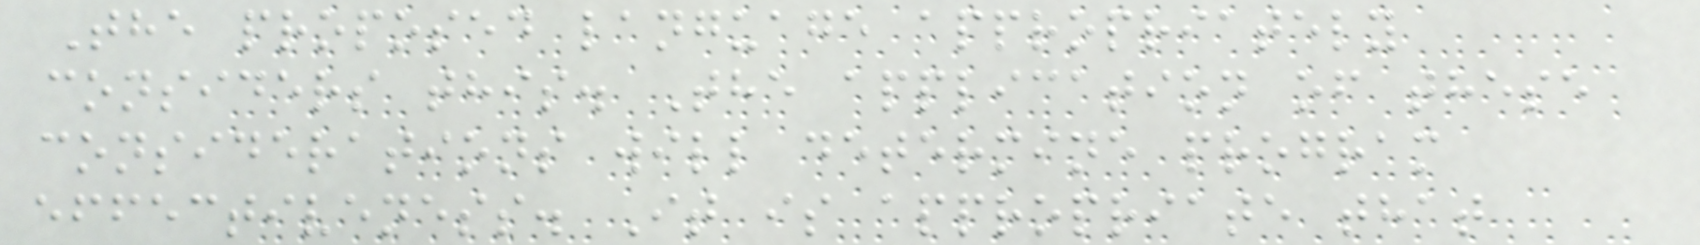The proposed language appropriately
considers this. The application of these
considerations will determine program
effectiveness. It is appropriate that
